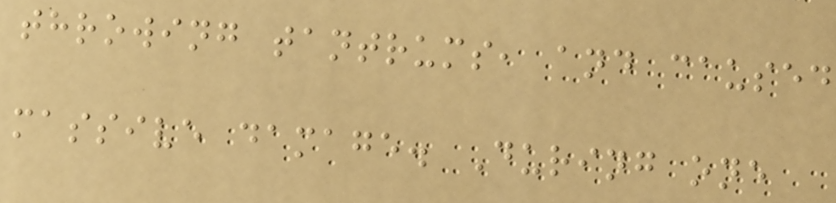throwing tantrums, and caused
massive damage. During one
